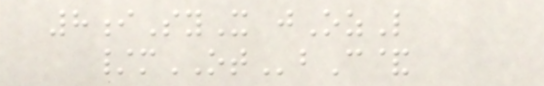8iSyX jOzL
/mOTbC&
